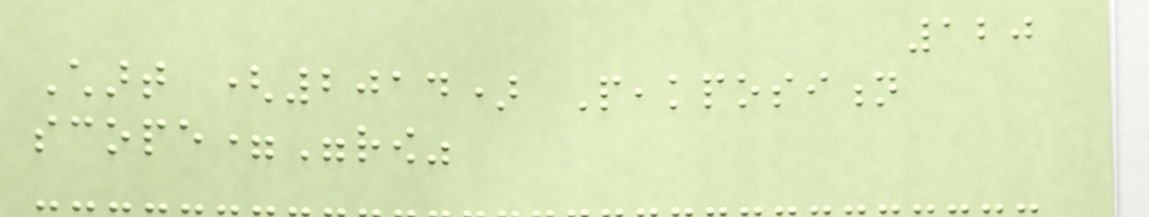120
Chart (2014) Peakposition
scope="row"
